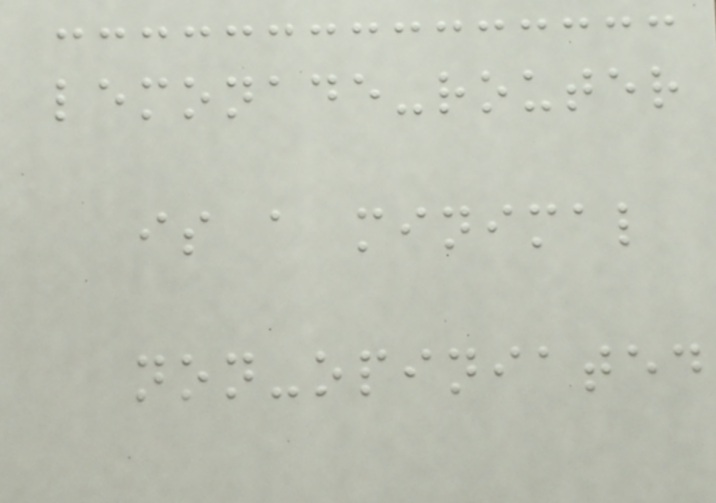lemonade-router
is a minimal
non-opiniated
